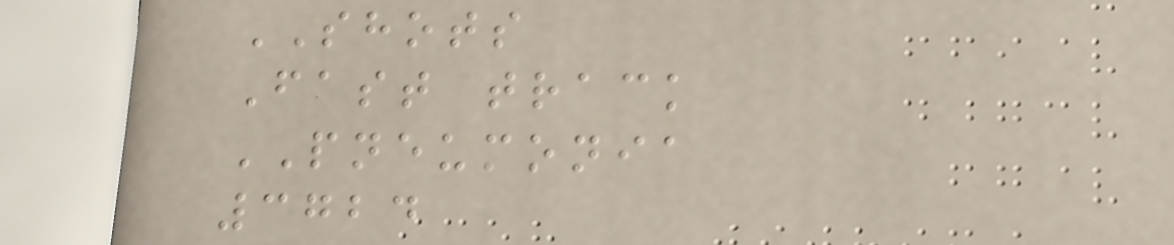SHOTS
Fast track
PNEUMONIA
3724
